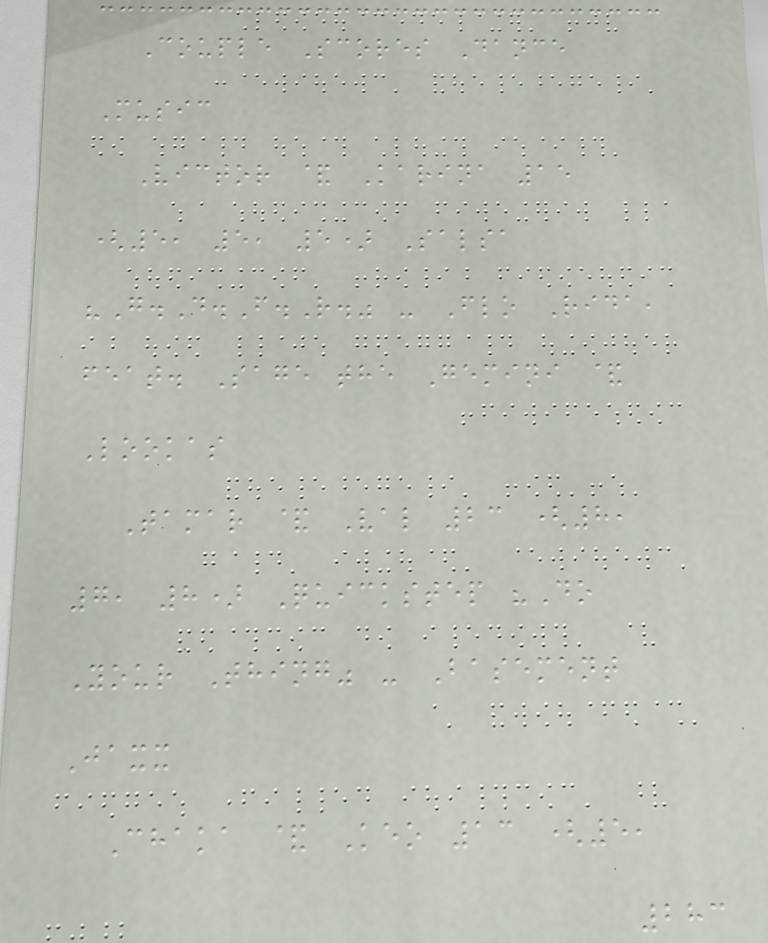Couple Scores Dance
Music
Victor & Karina 15
(5, 5, 5) Salsa
"G.D.F.R." - Flo Rida,
feat. Sage the Gemini &
Lookas
Tamar & Val 23 (8,
7, 8) Quickstep "Do
Your Thing" - Basement
Jaxx
Chaka & Keo 13 (5,
283
